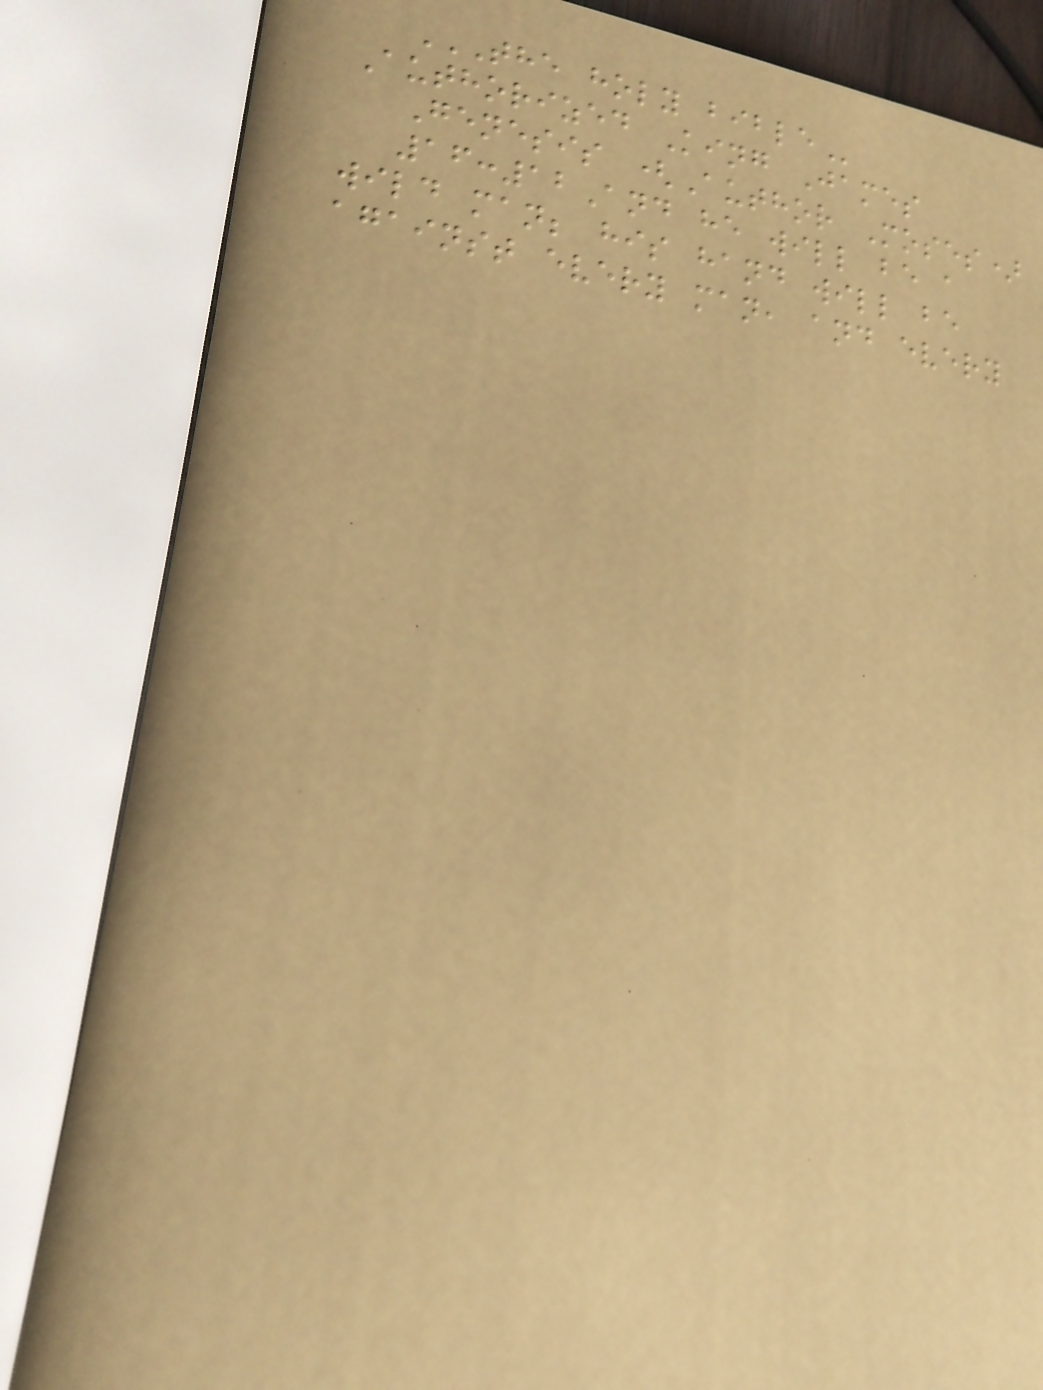THE HOLY BIBLE
Authorized King James
Genesis (Author Moses)
16:12And he will be a
wild man; his hand will be
against every man, and every
